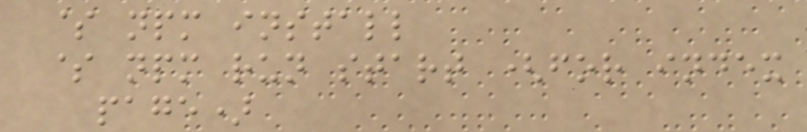$ npm install
$ npm run start (for index
page)
